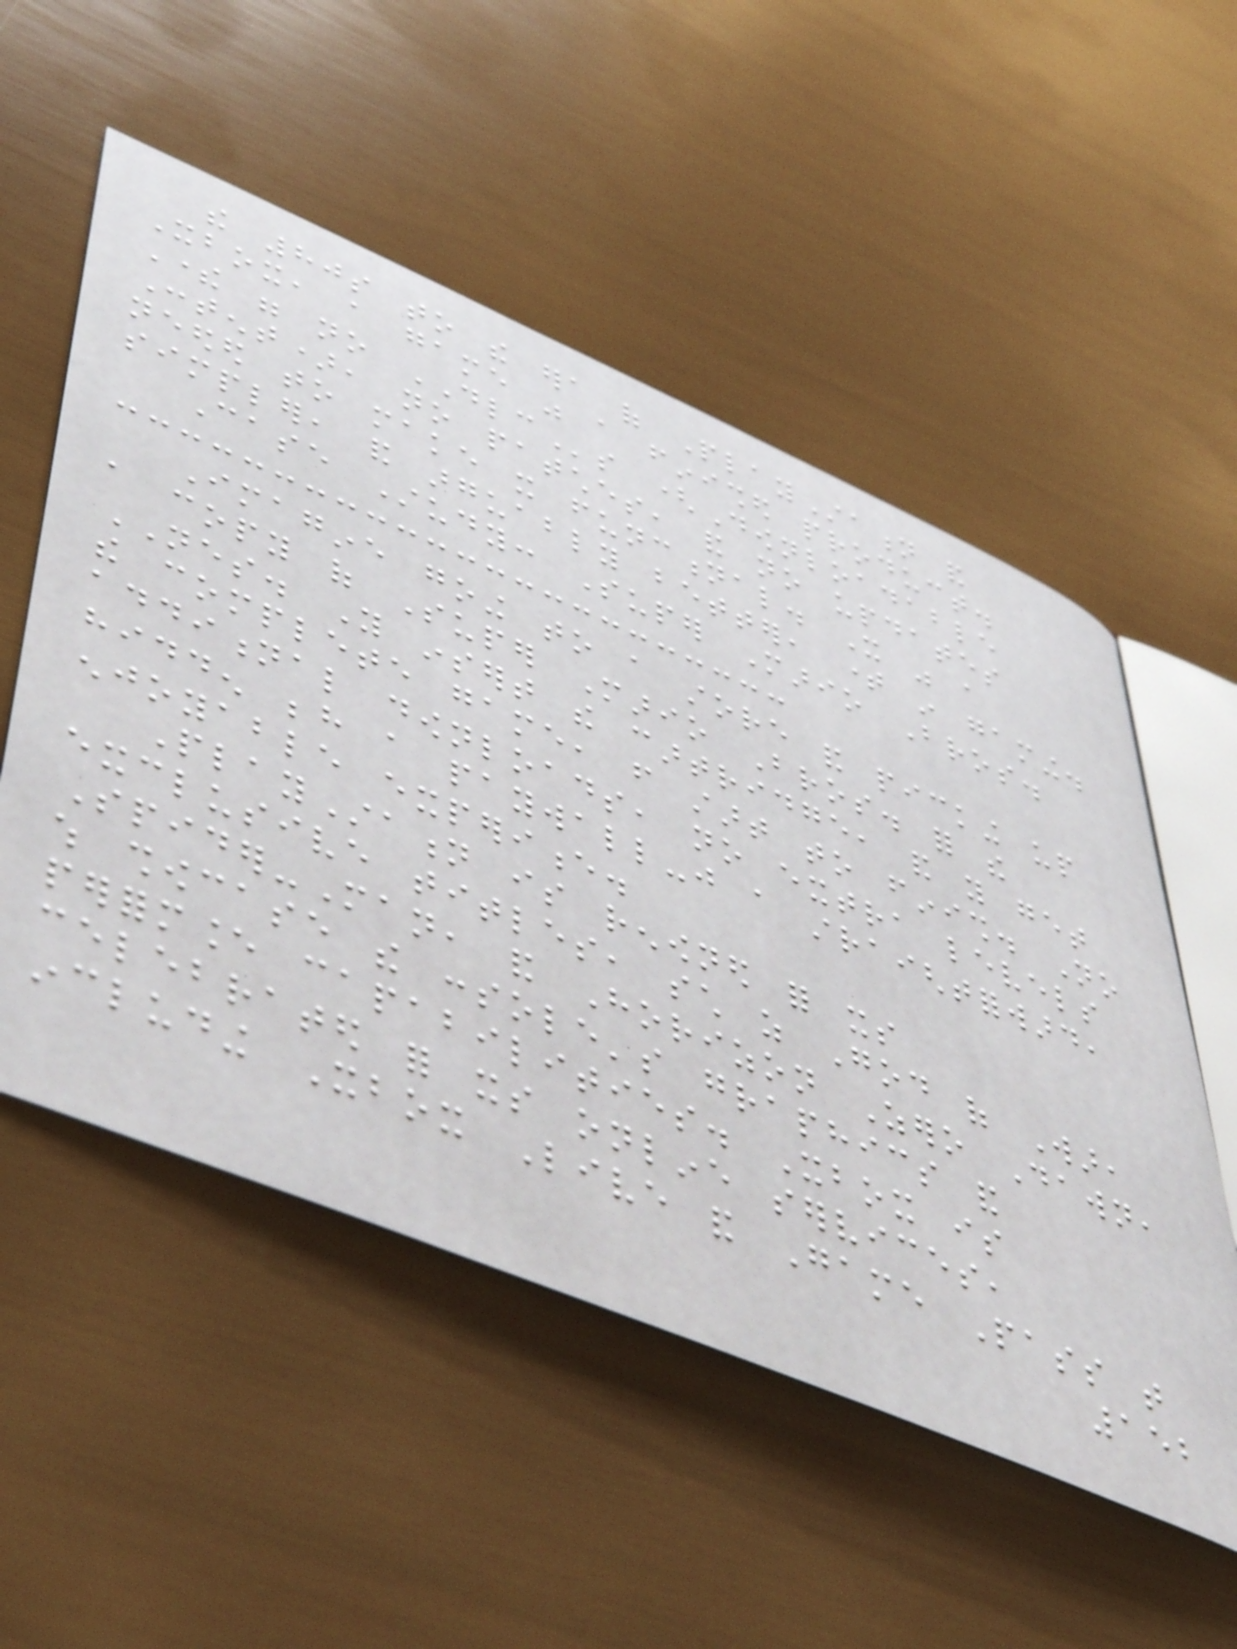the 80s to the era of PlayStation and
Xbox, a game was a finished product.
There were no DLCs (Downloadable
Content), no patches, and no updates
needed to make it functional. It was a
simpler, and arguably better, time in gaming.
Case Study: Super Mario Bros.
Imagine going to a store and picking up
a copy of Super Mario Bros. for the
NES. You insert the cartridge, and you get
the complete game, from start to finish. No
additional downloads, no extra levels
hidden behind a paywall-just a straightforward,
enjoyable experience.
PlayStation is renowned for its
exclusive titles, such as God of War,
Spider-Man, and Horizon Zero Dawn,
which showcase the console's graphics and
performance capabilities. Xbox is
celebrated for its online services,
including Xbox Live and Game Pass that
152
